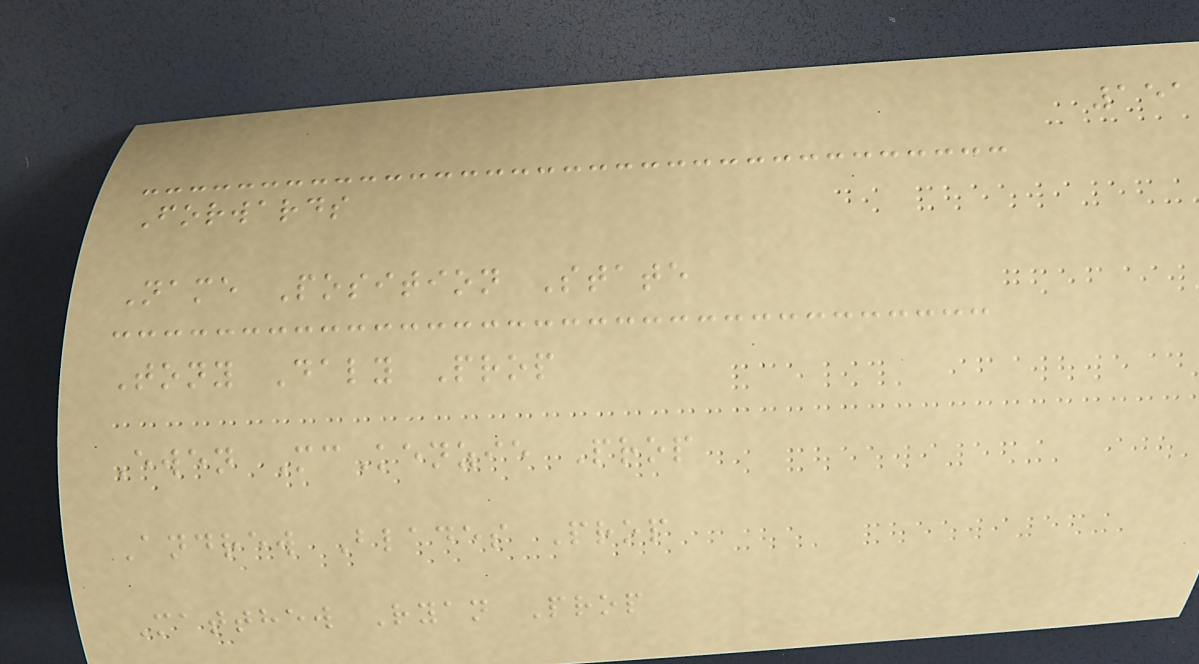151
Forwards
Name Position State
Tony Daly Prop
Ewen McKenzie Prop
Andrew Blades Prop
Matthew Ryan Prop
